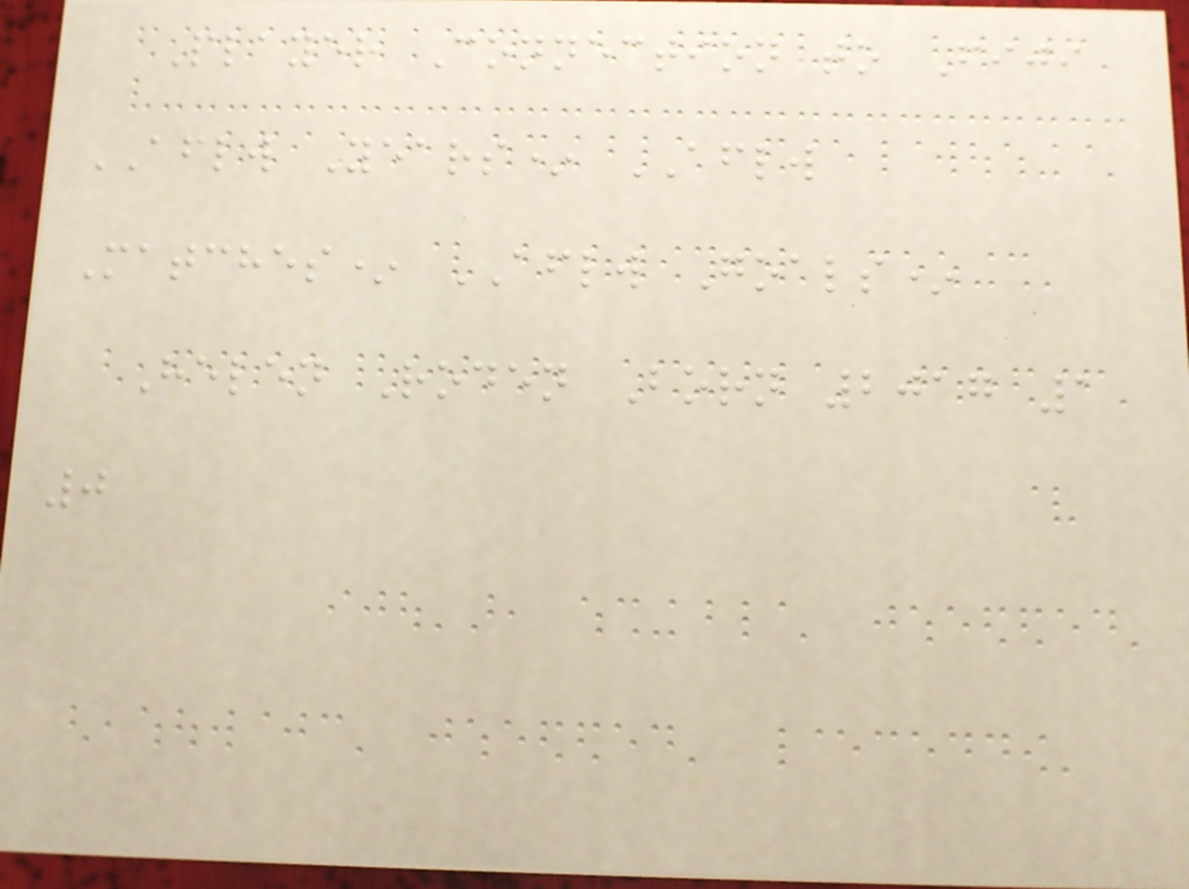Player Connection to Fiji
AFLW Years* AFLW
Matches* AFLW Goals*
Helen Roden Born 2017 1
0
